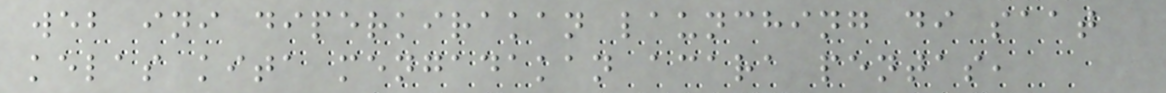web ini diperkirakan launching di saat
kelas kita mengadakan acara pentas,
